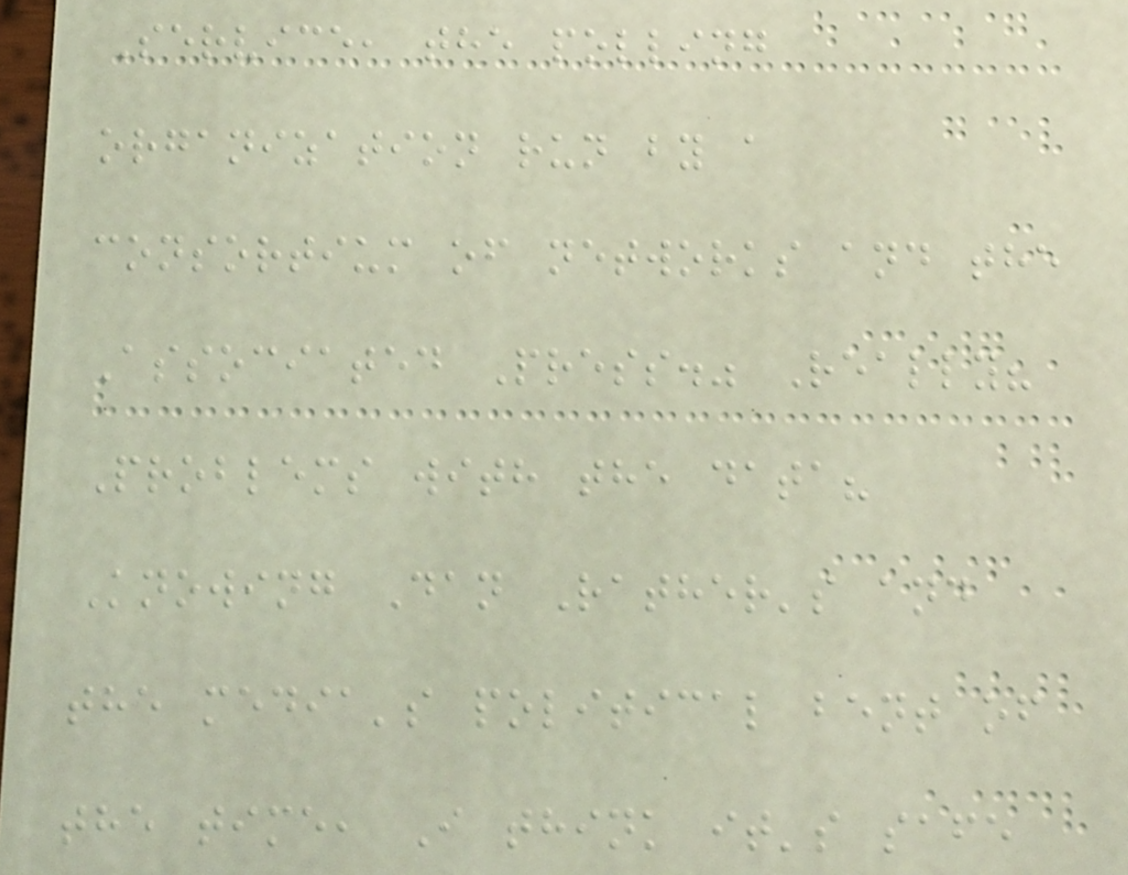Service, the polling
organization run by a
consortium of networks and the
Associated Press." Really?
Problems with the data?
Knowing Dan Rather's and
the media's political bent of
the time, I think it's safe
